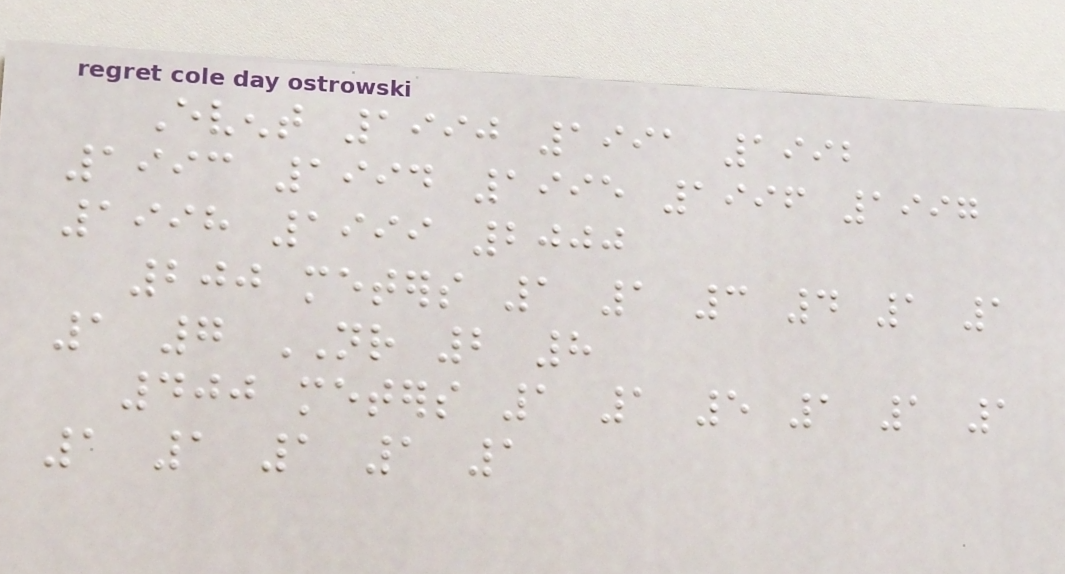Event 1990 1991 1992
1993 1994 1995 1996 1997
1998 1999 2000
200 meters 1 1 3 4 1 1
1 7 NR 2 8
400 meters 1 1 5 1 1 1
1 1 1 1 1
